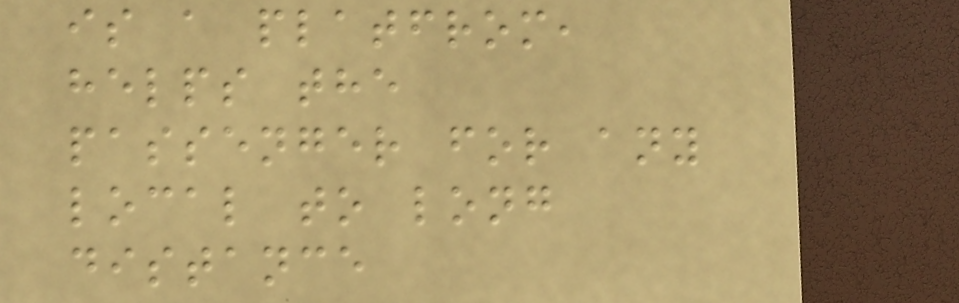is a platfrom,
helps the
passenger for any
local to long
distance
